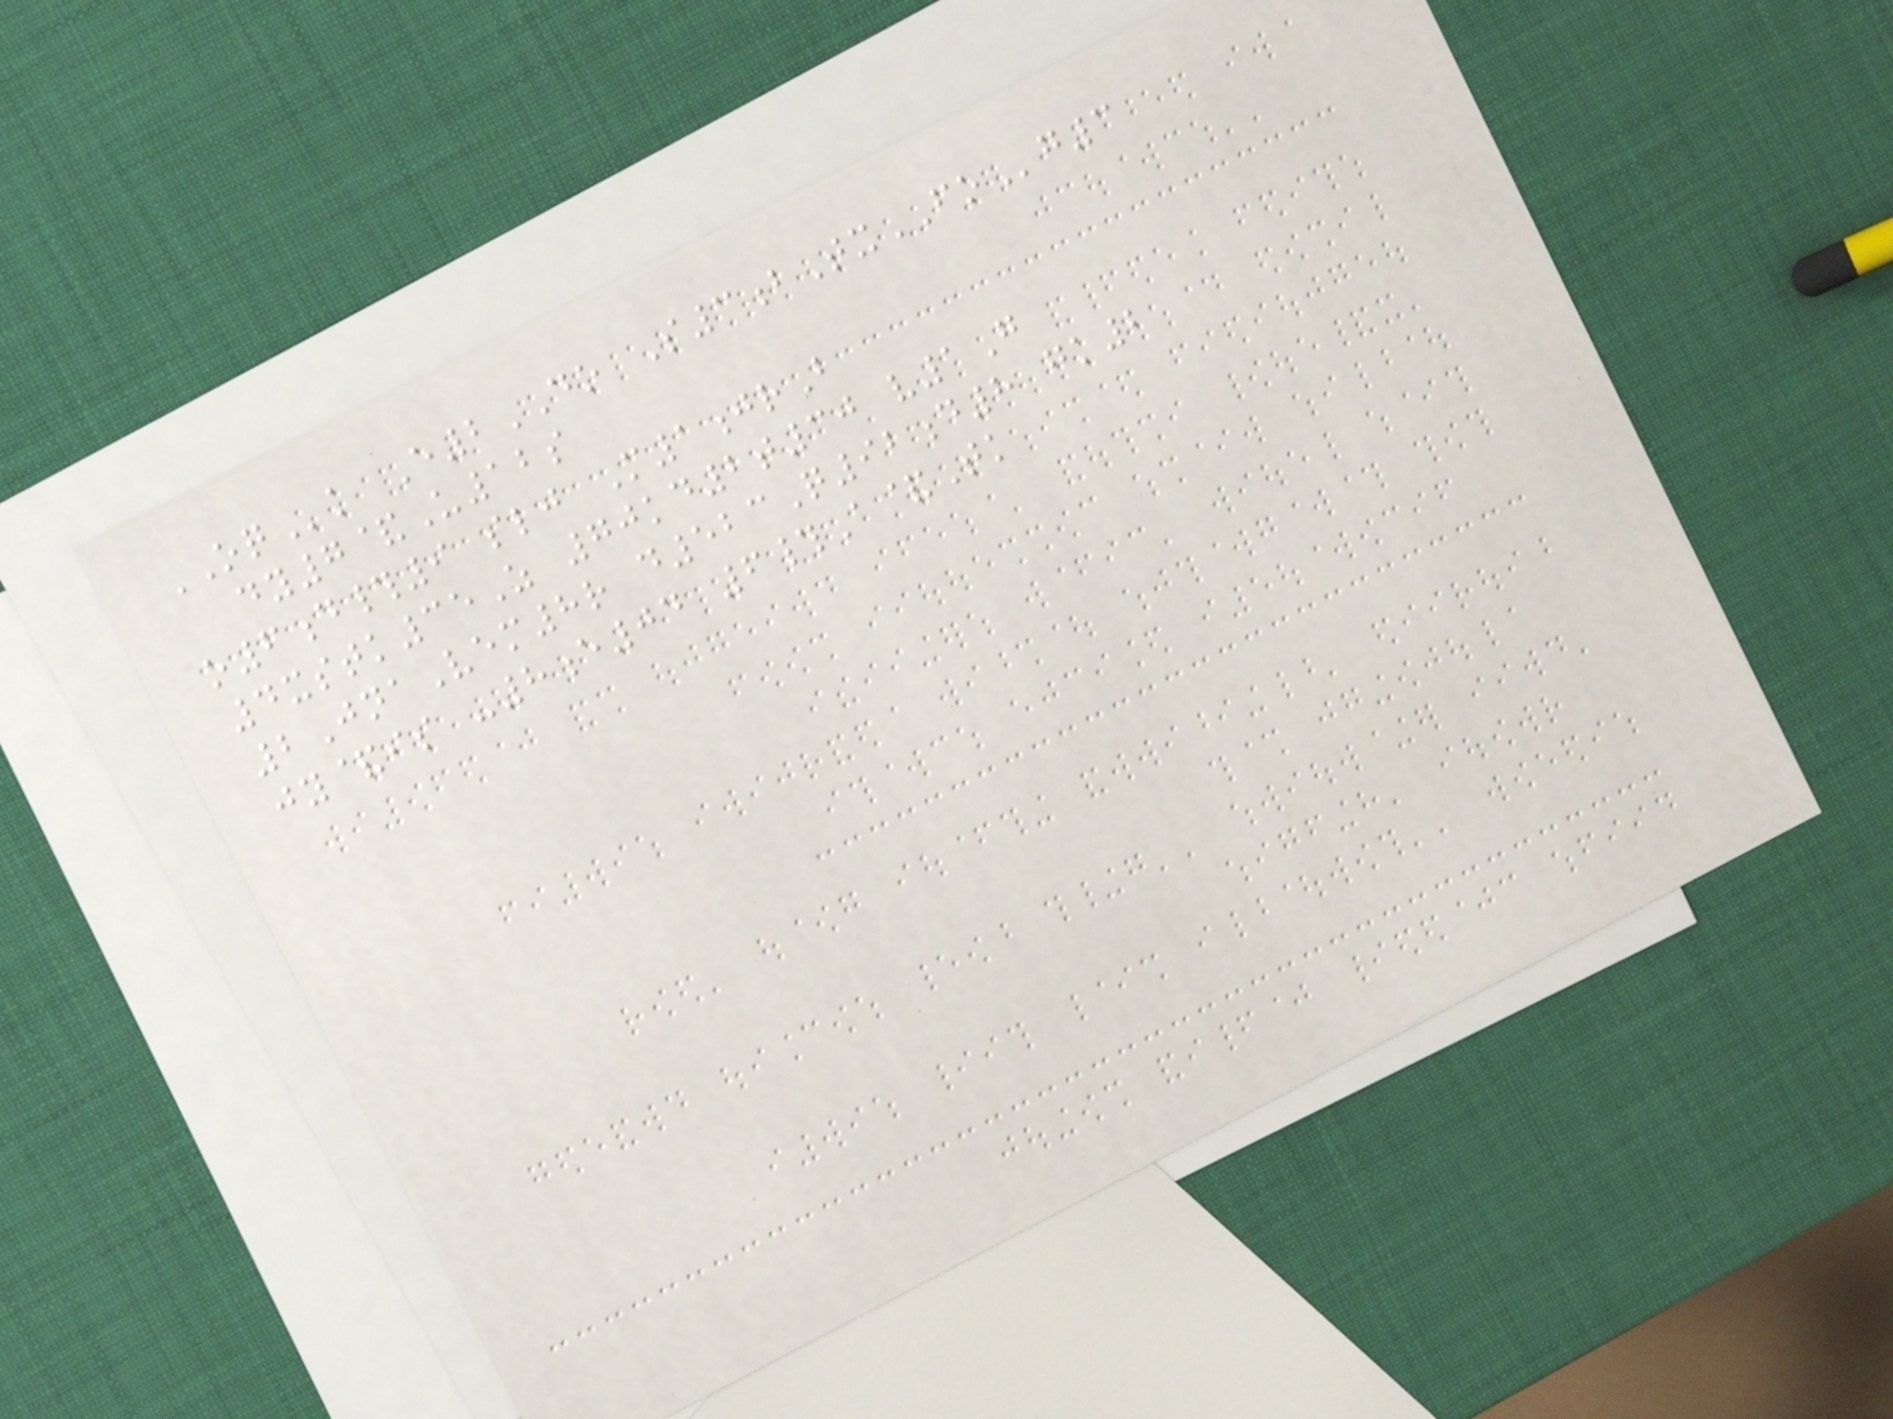OQk E2DO S3bTxFOg3
dy7&U12s
o6d#9 slj M1jrB
4xstk35Z 70kd2t30 v1G
2JnaVem8r d523Q92d8 gk2
jy&is -8e04 6#A&Tk
